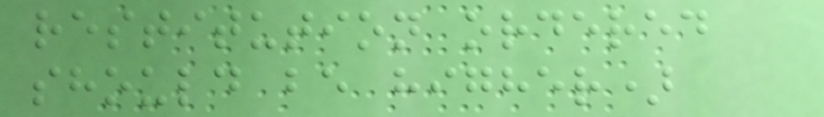restitution ordered
should be higher)
